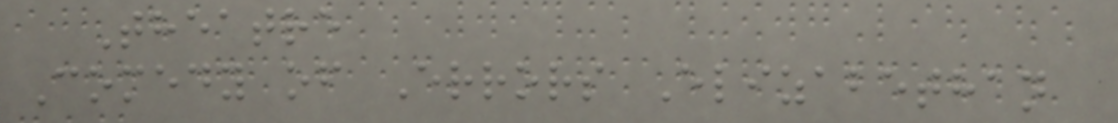Theatre
Comedy of Errors Elizabethan
